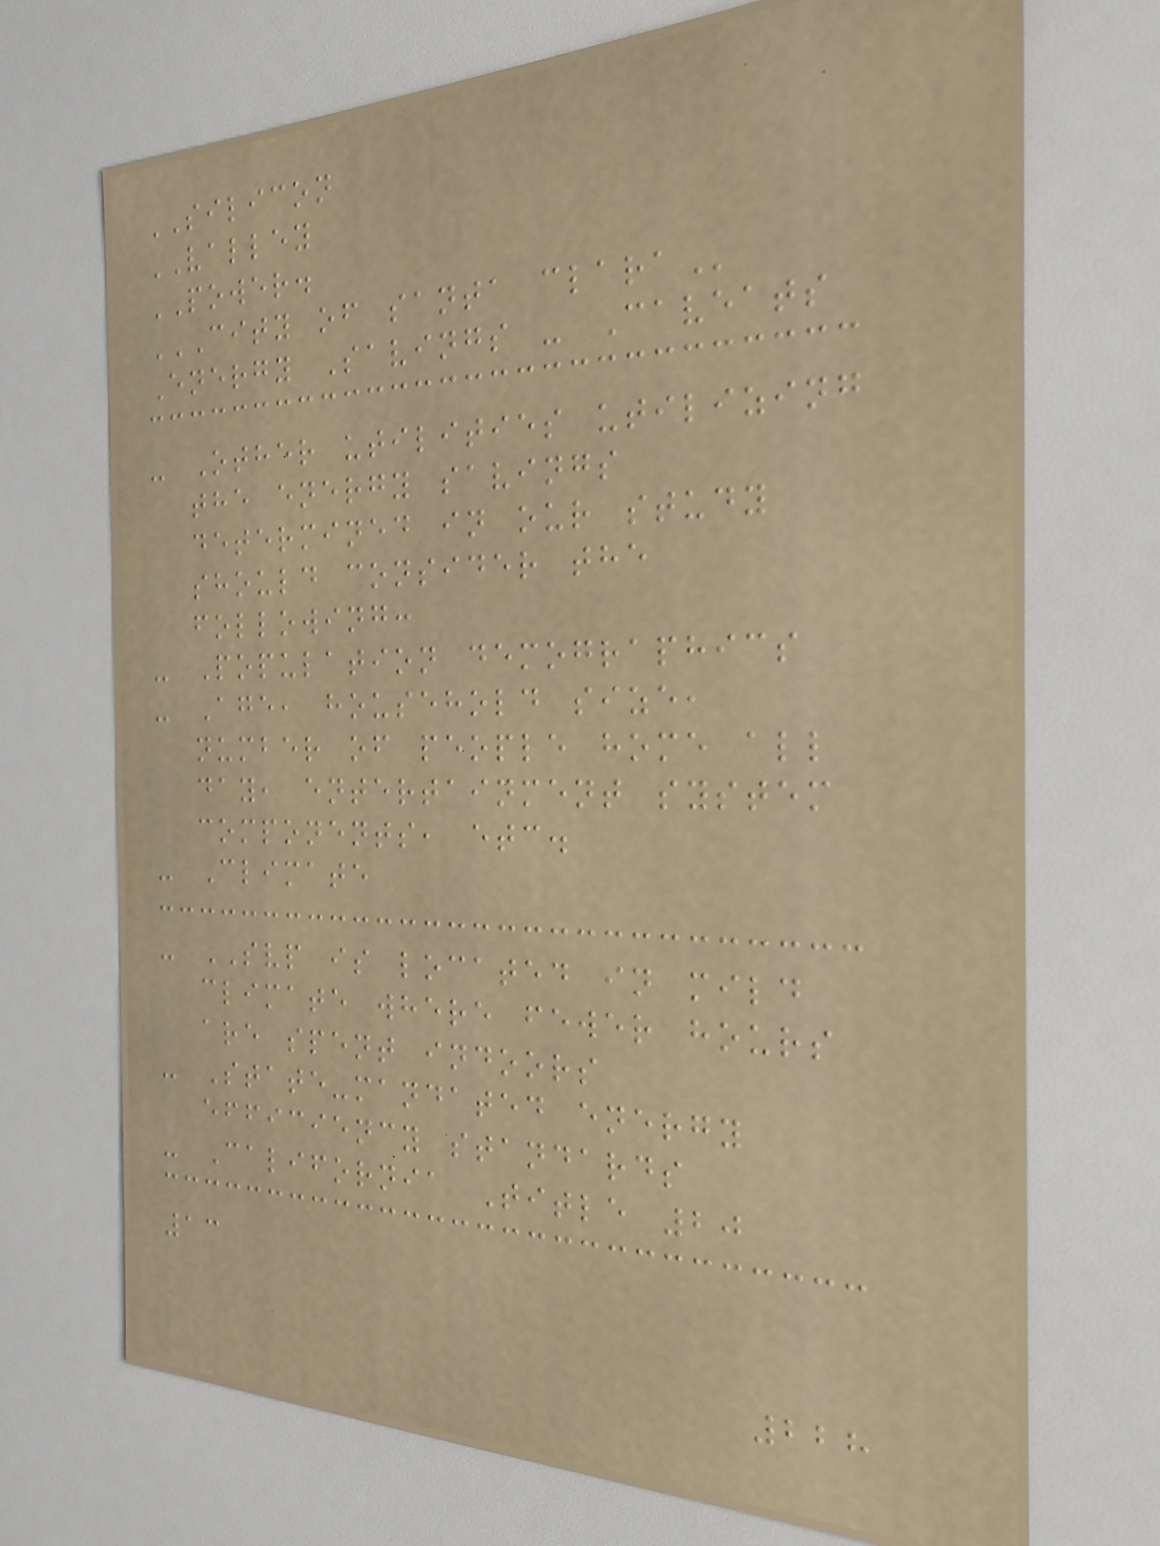SILICON
VALLEY
POWER.
CITY OF SANTA CLARA
Energy Savings - Caveats
- Other utilities utilizing
the energy savings
determined in our study
should consider the
following:
- Population demographics
- Age, household size,
number of people home all
day, entertainment system
components, etc.
- Climate
- SVP is located in mild
climate where fewer hours
are spent indoors
- State-mandated energy
efficiency standards
- California Title 20
13
228
